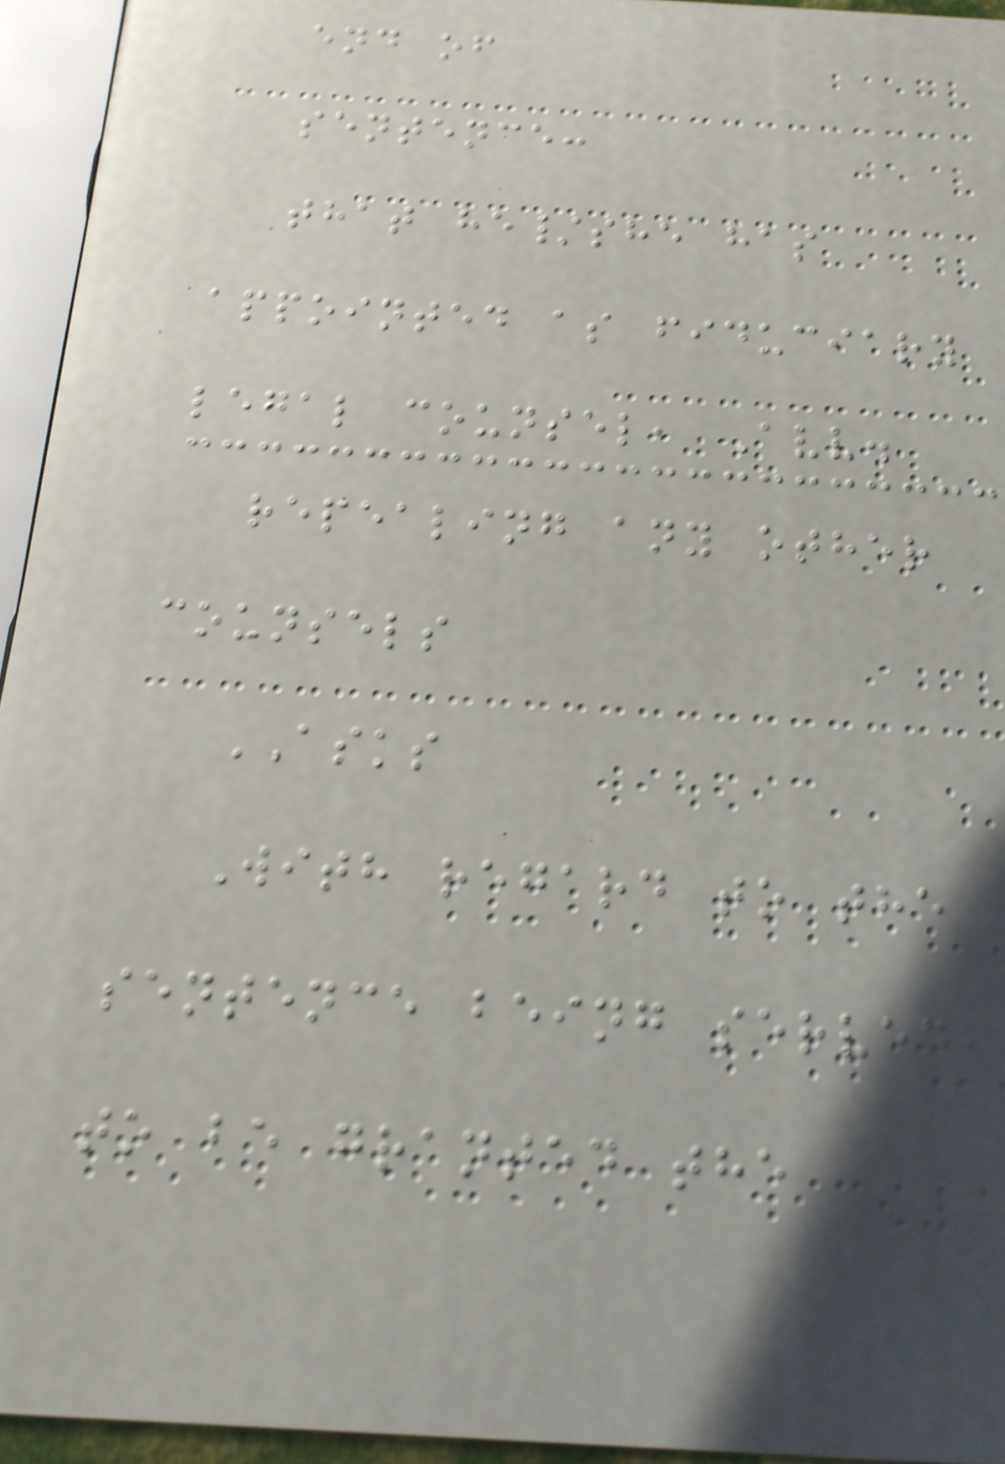end of
sentence:
that he/she has
appointed as fiduciary
legal counsel, Avv.
repealing any other
counsels
ASKS
With regard to the
sentence being served,
to be granted the
